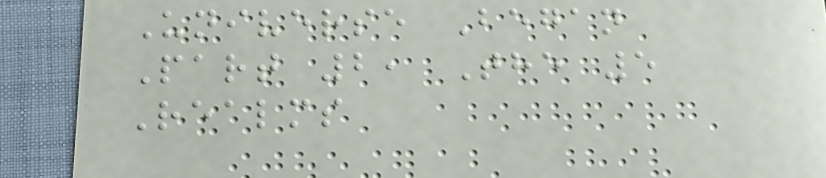Universe Began
Part 2, The 5
Realms
